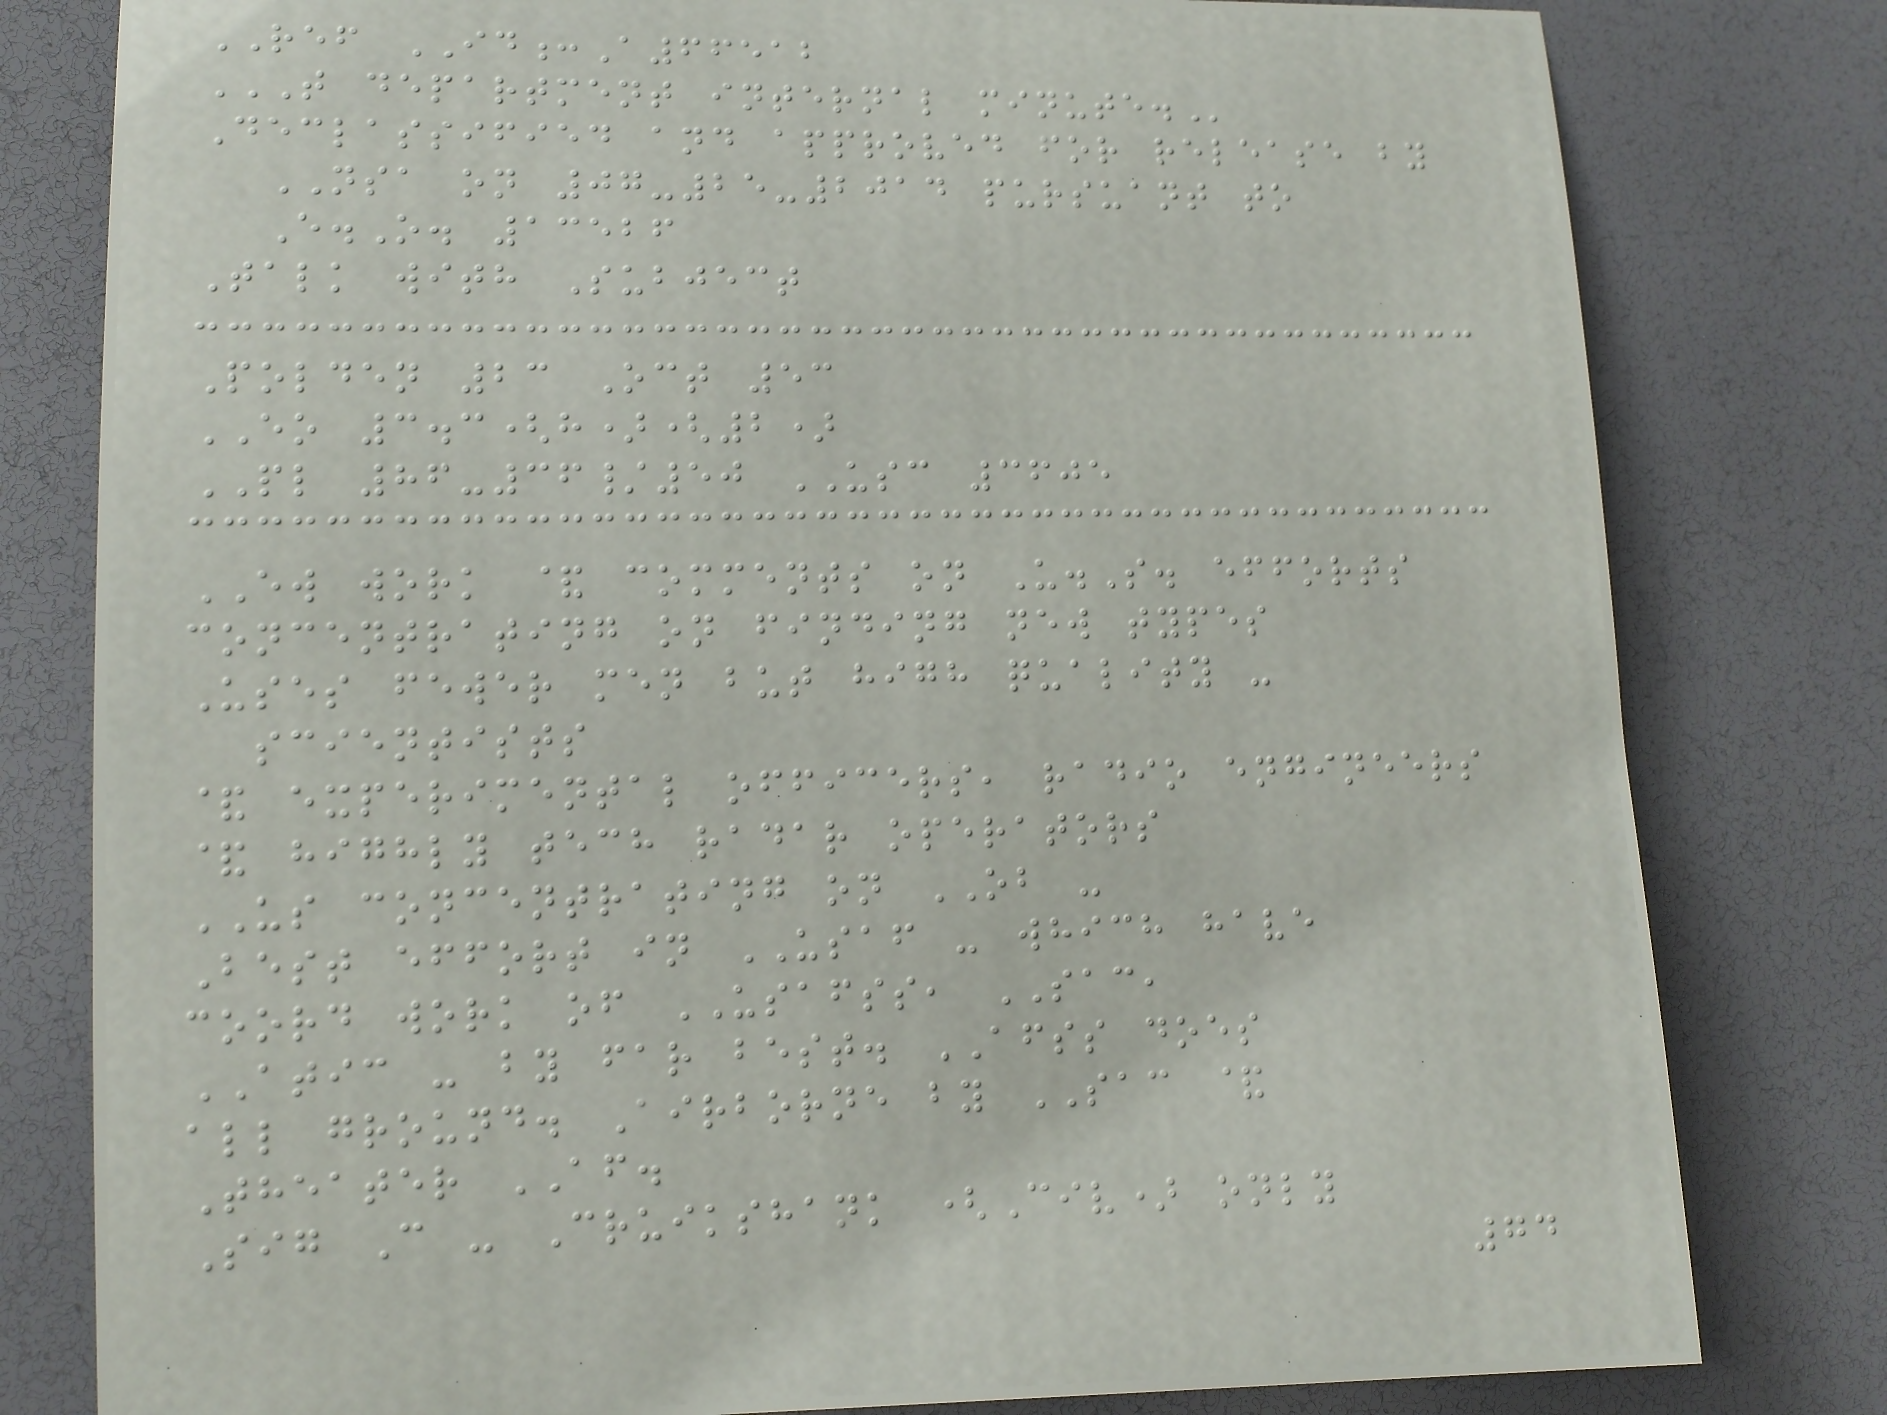REF ID:A66512
T DEPARTMENT INTERNAL MINUTE.
Declassified and approved for release by
NSA on 07-25-2014 pursuant to
E.O. 13526
Talk with Subject
Polden 23 Oct 53
EO 3.3(h)(2)
PL 86-36/50 USC 3605
EW work & comments on U.S. efforts
concentrating on finding new types
Uses fewer men but high quality -
scientists
& experimental officers, radio engineers
& highly tech radar operators
US concentrating on OB -
Best effort in USAF - which have
coord work of USAFSS, SAC,
ATIC - by far best. AFSS does
all ground. Airborne by SAC &
Theater AF.
Sig C - Cruikshank (Civ) only
74
